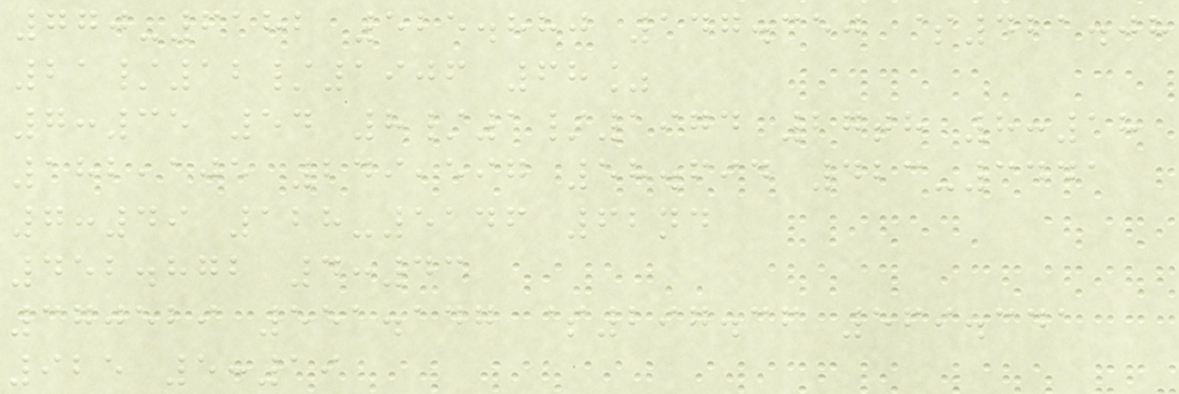770-6182 525.880 147.350 $421.08
21/12/1906 68%
7:35 54 8/1/1974 27th 8:18
182,105 249,597 58.694 423-3441
7:49 128-5146 62nd
452.872 4:43
370529 551.147 $297.36 569.341
925 5:19
